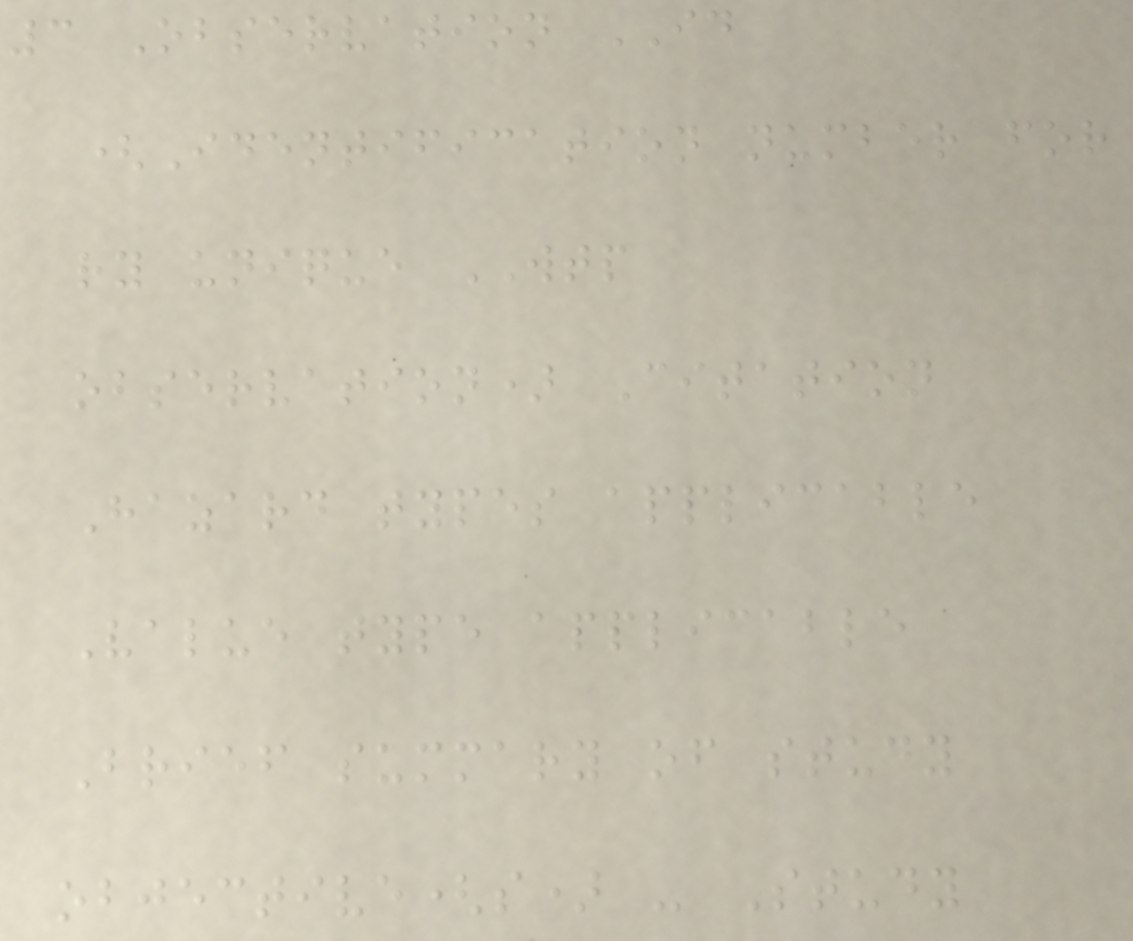3 Observation ID
(Identification number for
ry unique WTP
observation) Citation
Hazard types applicable
Value type applicable
Brief summary of study
objective(s) - Study
